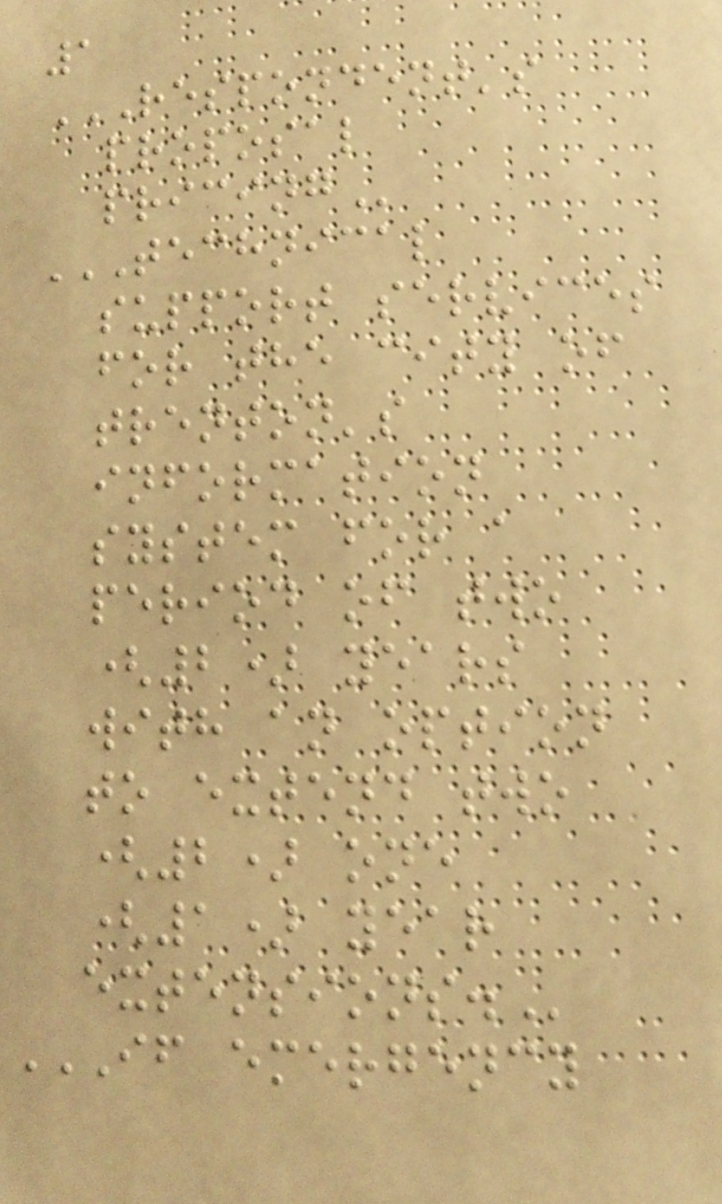1
RESPONDENT'S
PROPOSAL
PRICING
TECHNICAL
SUPPORT SERVICES
FOR THE CITY OF
TRENTON'S
INFORMATION
SYSTEM FOR A
PERIOD OF TWO
(2) YEARS
WITH AN OPTION
TO EXTEND TWO
(2) ONE
(1) YEAR
EXTENSIONS.
IF EMERGENCY
